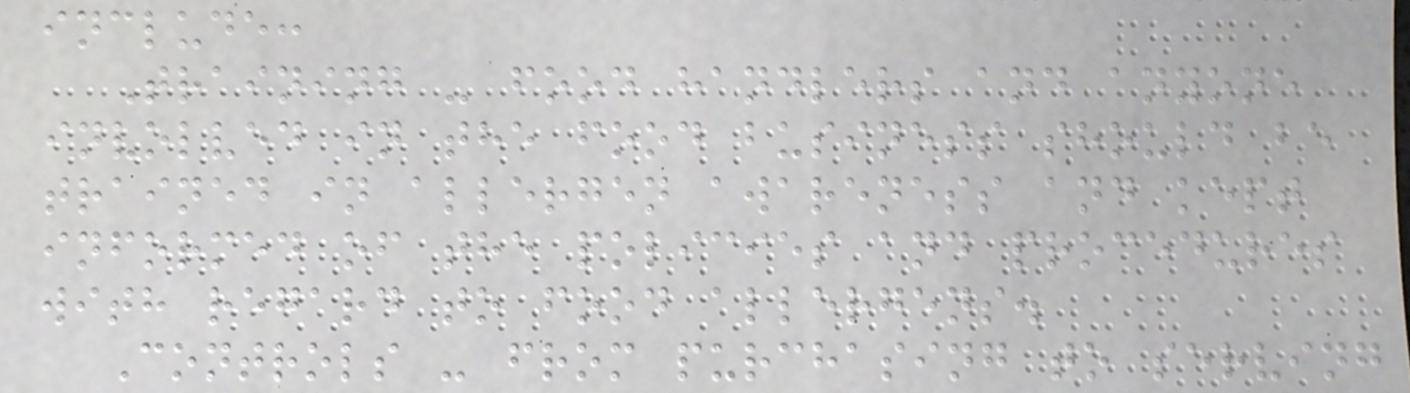include:
Training - food handlers and anyone
involved in the food business should be
trained in allergen awareness and kept
informed of the policies and procedures
with regard to food allergens.
Controls - from purchasing to serving
